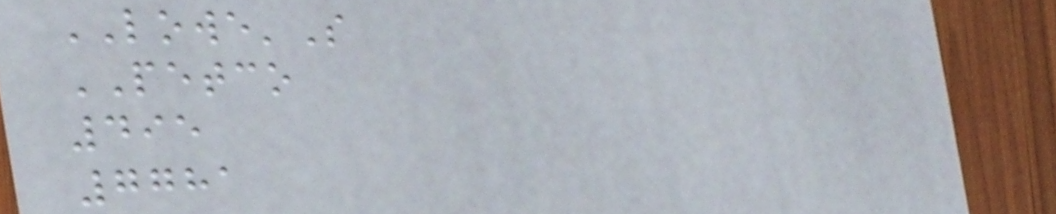LOWE'S
PETCO
495
7781
